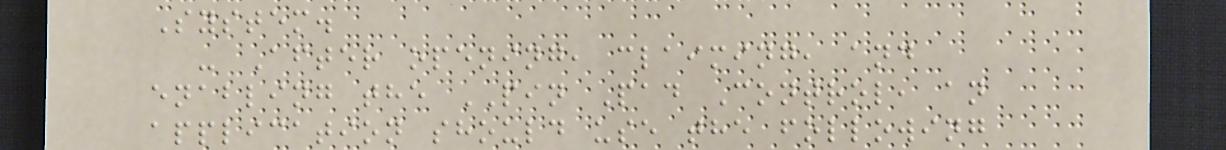System.
- After opening, claiming, and
enabling the PIN Pad Control, an
application should use the following
